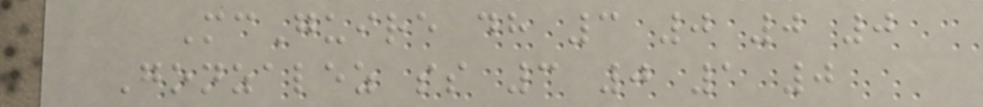McGuire dh 3 0 0 0
Gonzalez ss 3 0 1 0
